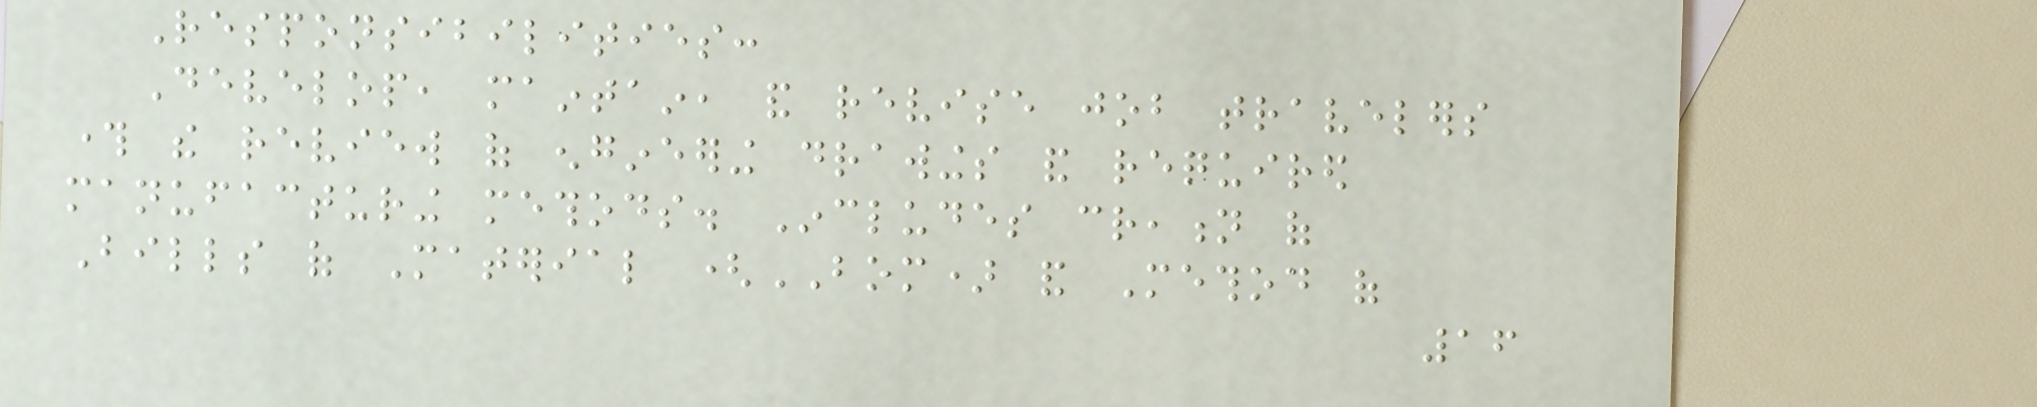Responsibilities:
Develop, maintain, and revise job travelers
through the review of engineering drawings and required
manufacturing methods. Includes creation of
Bills of Material (BOM) and Method of
16
